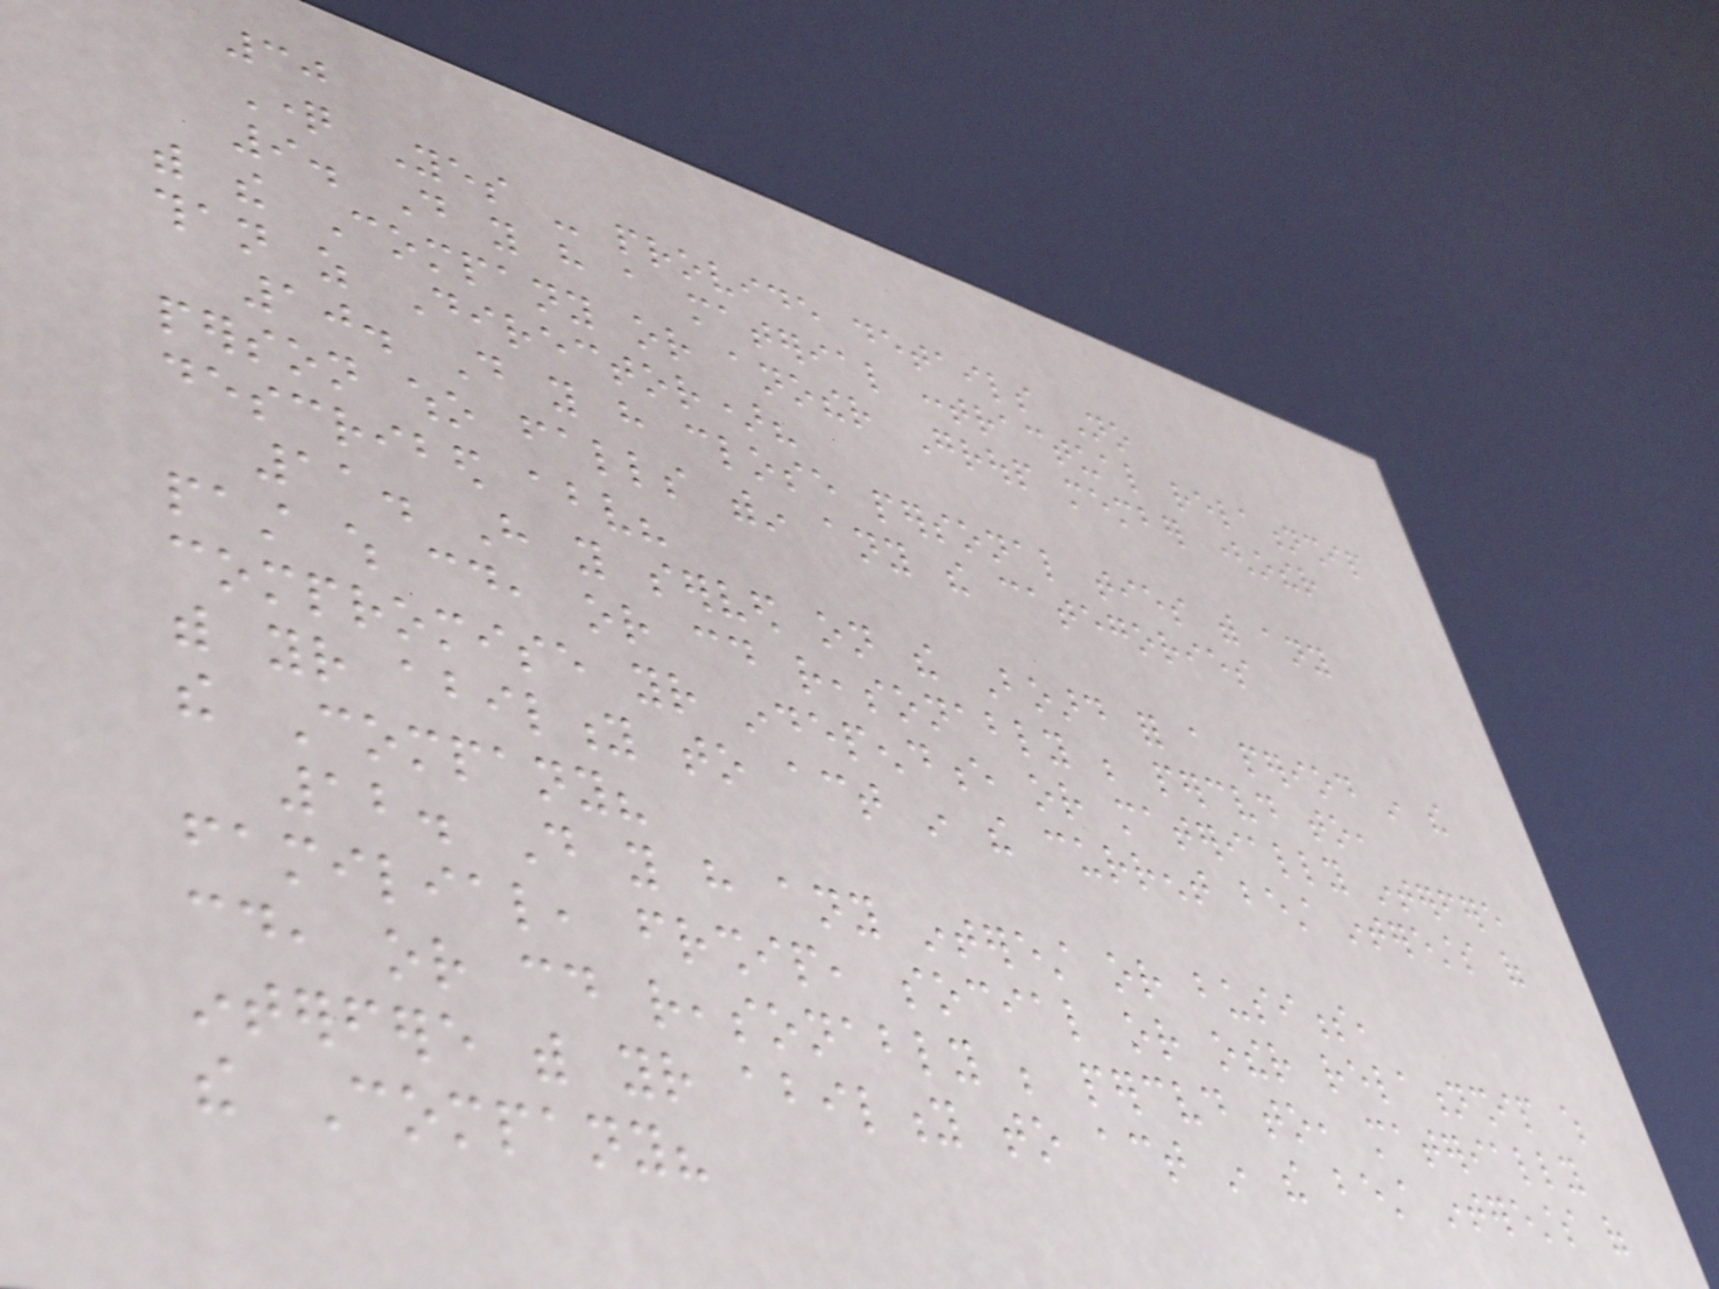30
Question Yes - provide details No
9. Do you have a material contractual relationship
with the Company or another Group member (other
than as Director)?
10. Do you have close personal ties with any
person who falls within any the categories
described above?
11. Have you served on the Board for a period in the
past which could, or could reasonably be perceived to,
compromise your independence or materially interfere
with your ability to act in the current best interests of
the Company?
12. Do you have any interest or business,
familial, friendship, social or other relationship which
could, or could reasonably be perceived to, materially
interfere with your ability to act in the best interests of
the Company?
